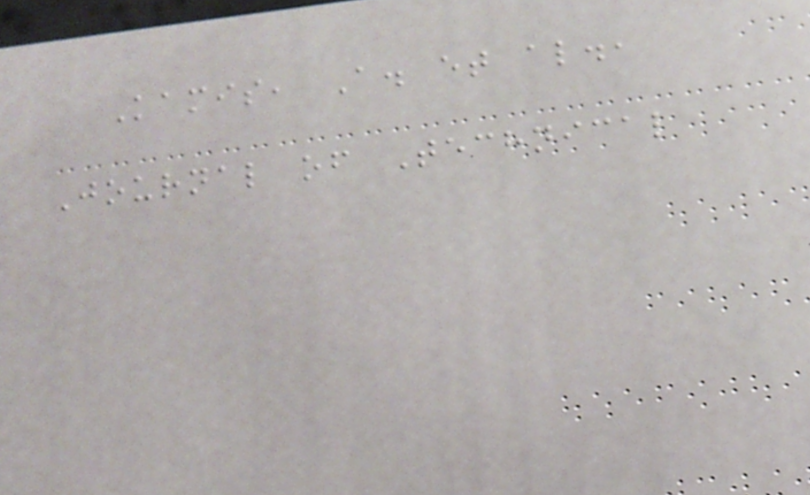Kamis, A. et al.,
Journal of Technical
